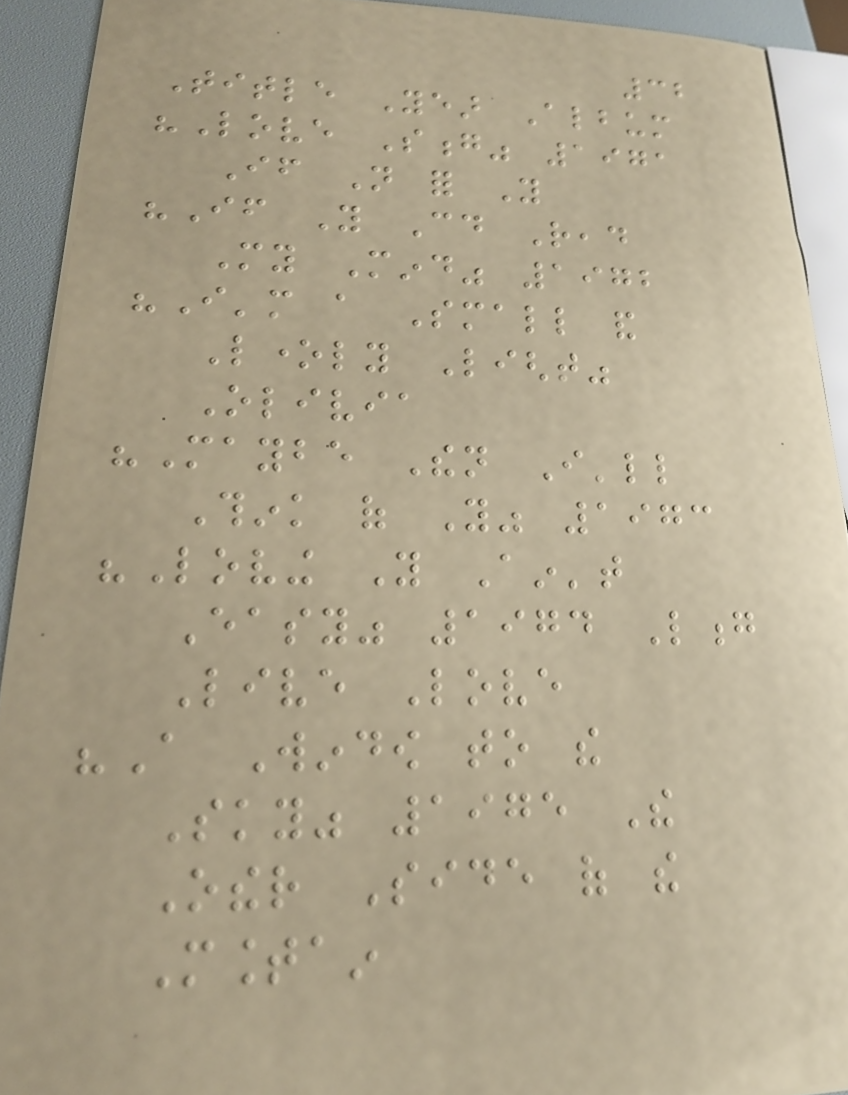32
Title Year Album
"Love Song" 1971
If Not for You
"If You Could Read
My Mind" 1972
"I'm a Small and
Lonely Light"
Olivia
"Maybe Then I'll
Think of You" 1973
"Loving You Ain't
Easy" 1974 Long
Live Love
"A Window to the
Sky" 1975 The
Other Side of the
Mountain
